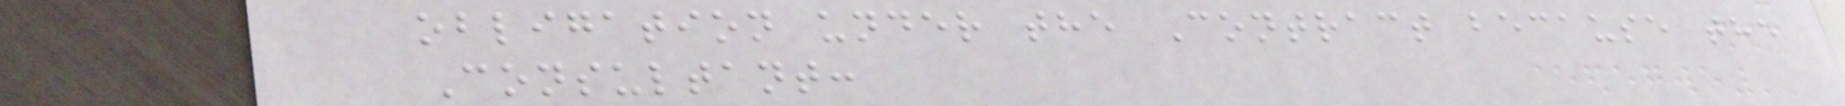obligation under the Contract because the
Consultant:
